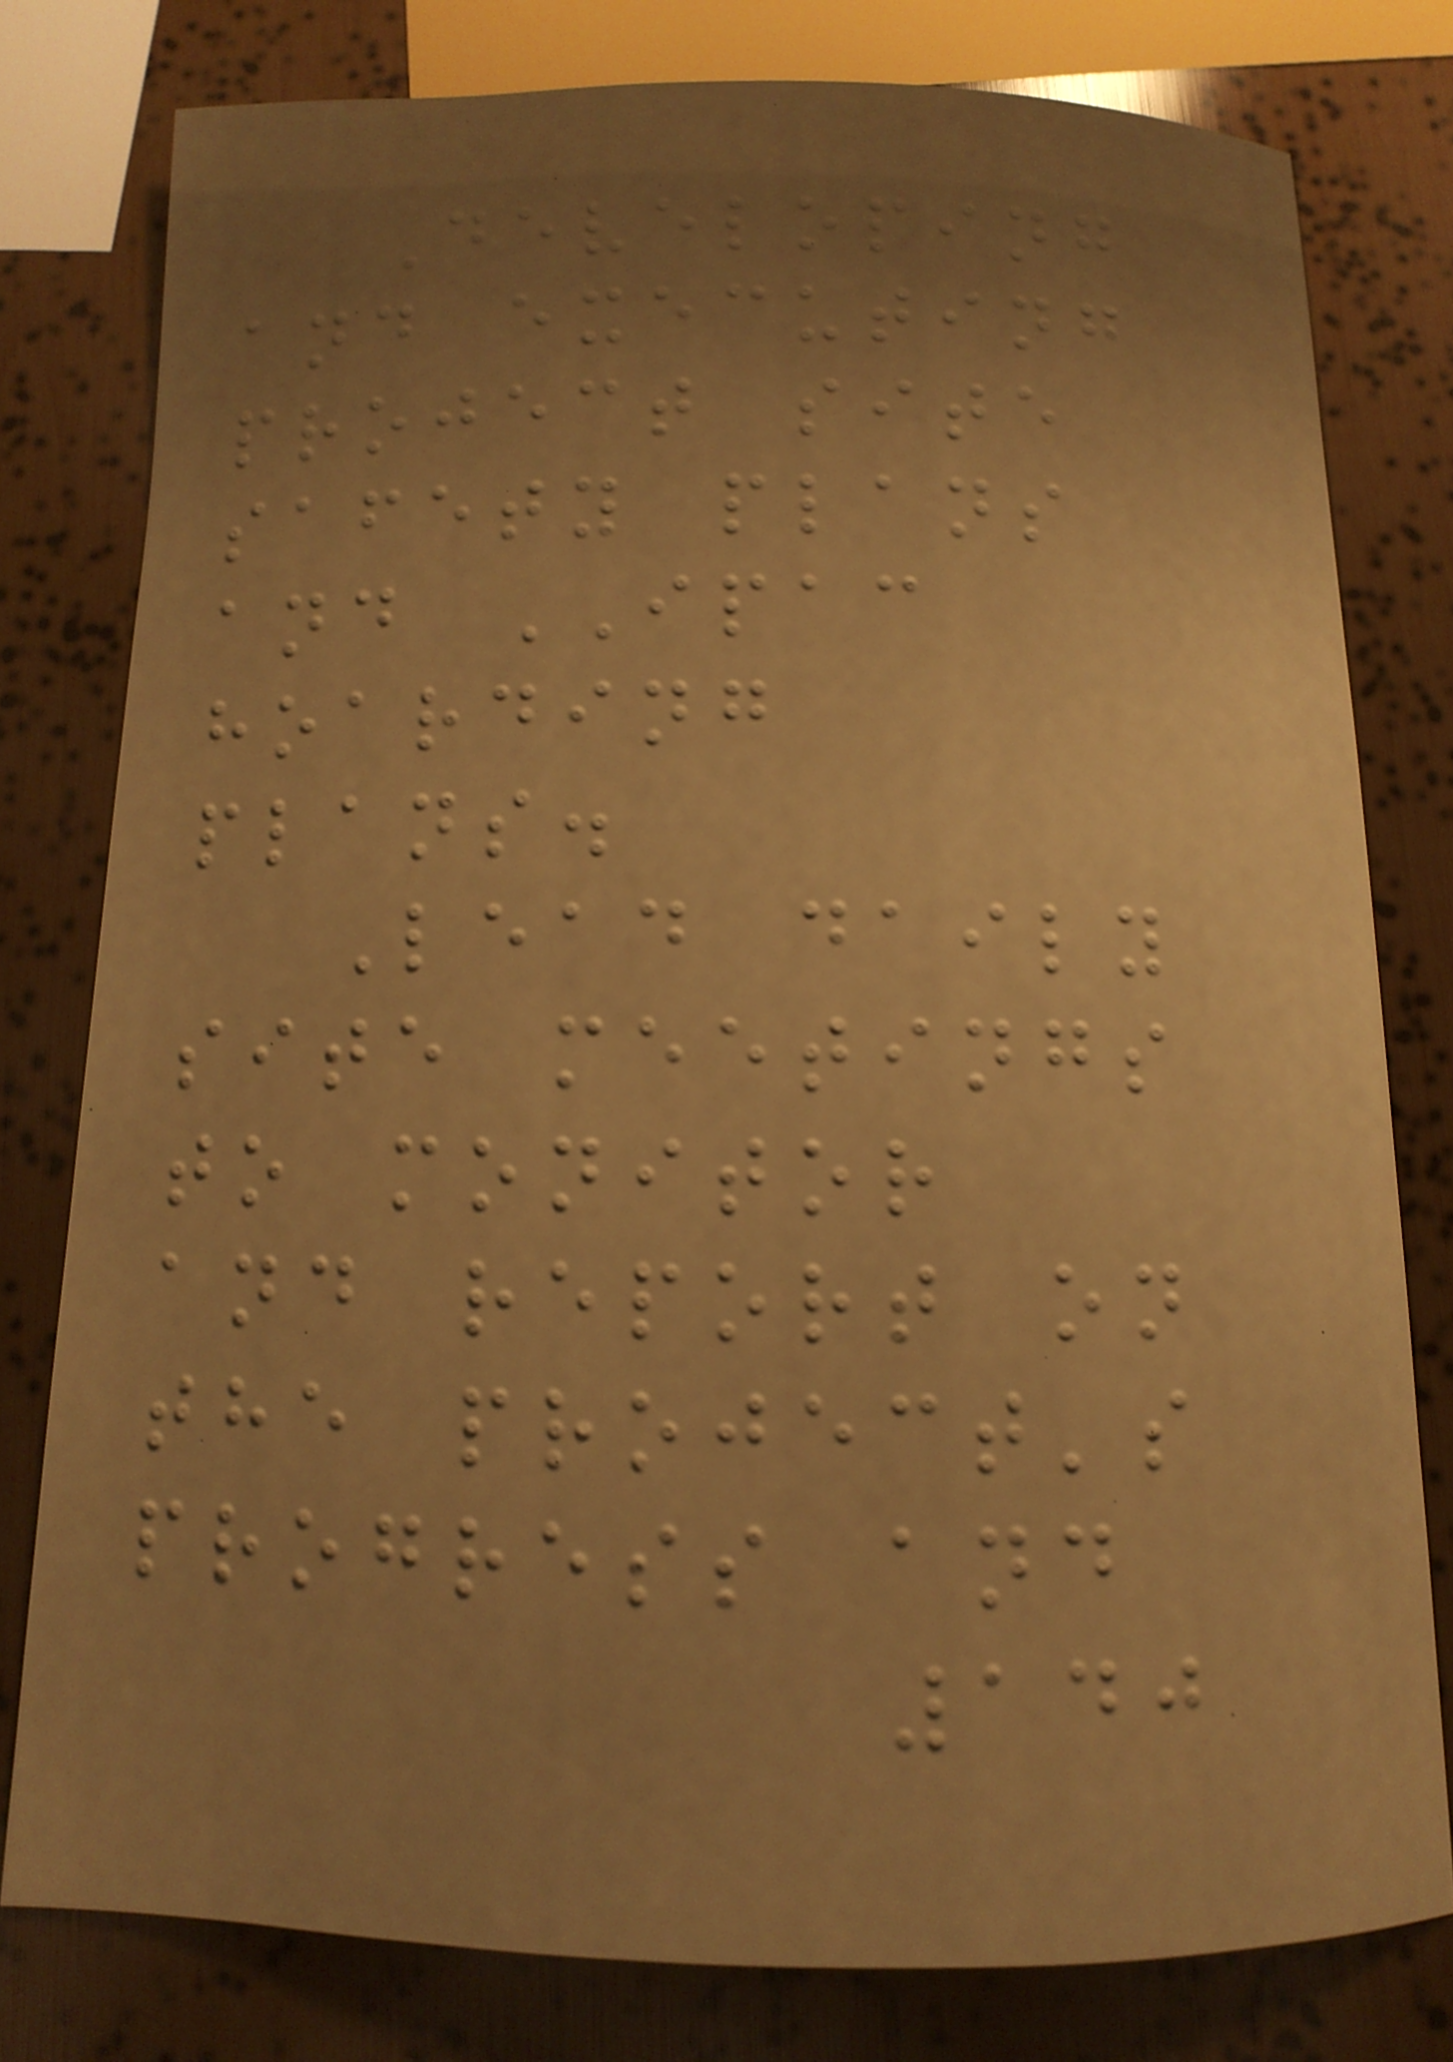Developing
and executing
project site
safety plans
and IPAC
hoarding
plans.
Lead daily
site meetings
to monitor
and report on
the project's
progress and
140
